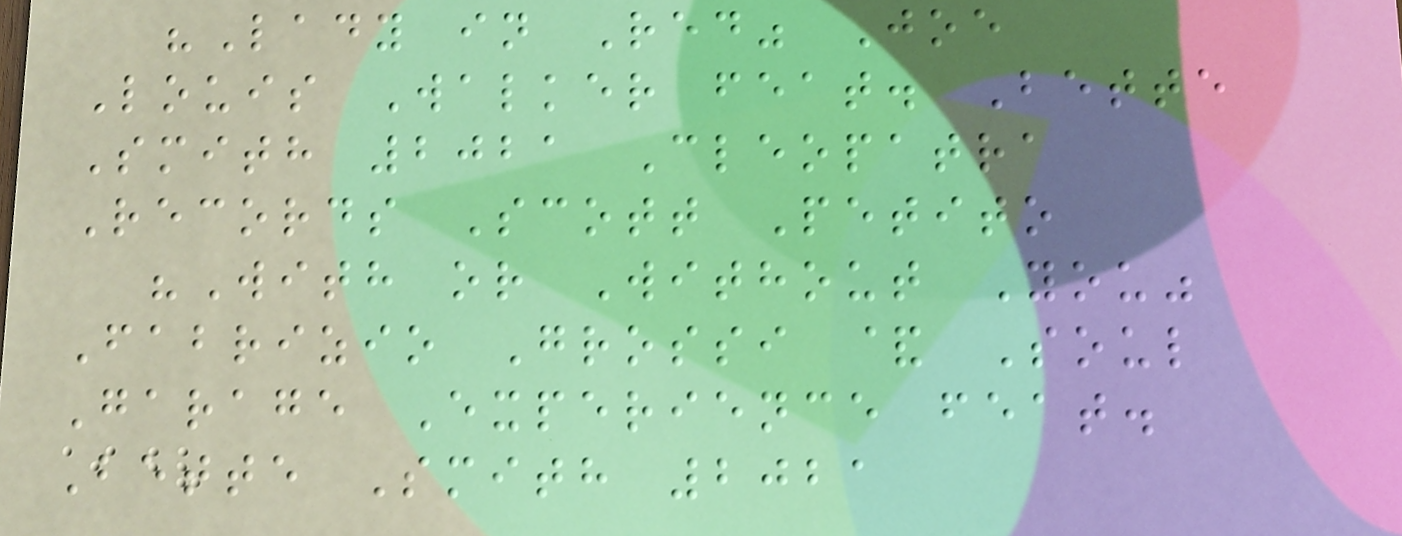"Lady in Red" Joe
Louis Walker feat. Bette
Smith 2021 Cleopatra
Records Scott Petito
"With or Without You"
Fabrizio Grossi & Soul
Garage Experience feat.
Bette Smith 2021
